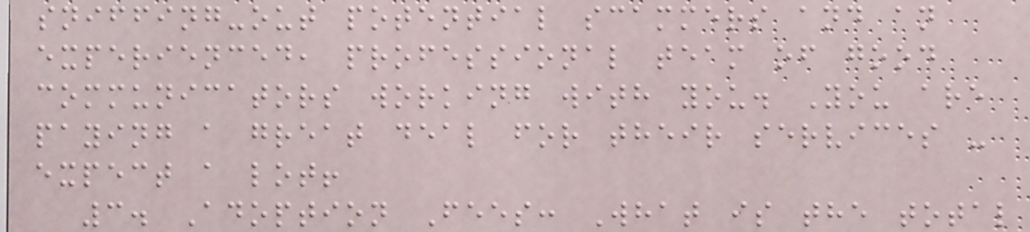sniffing-out potential scammers and an
experienced, professional team of good
communicators working with you. You are
paying a great deal for their services -
expect a lot!
3. Adoption Fees: What is the total
